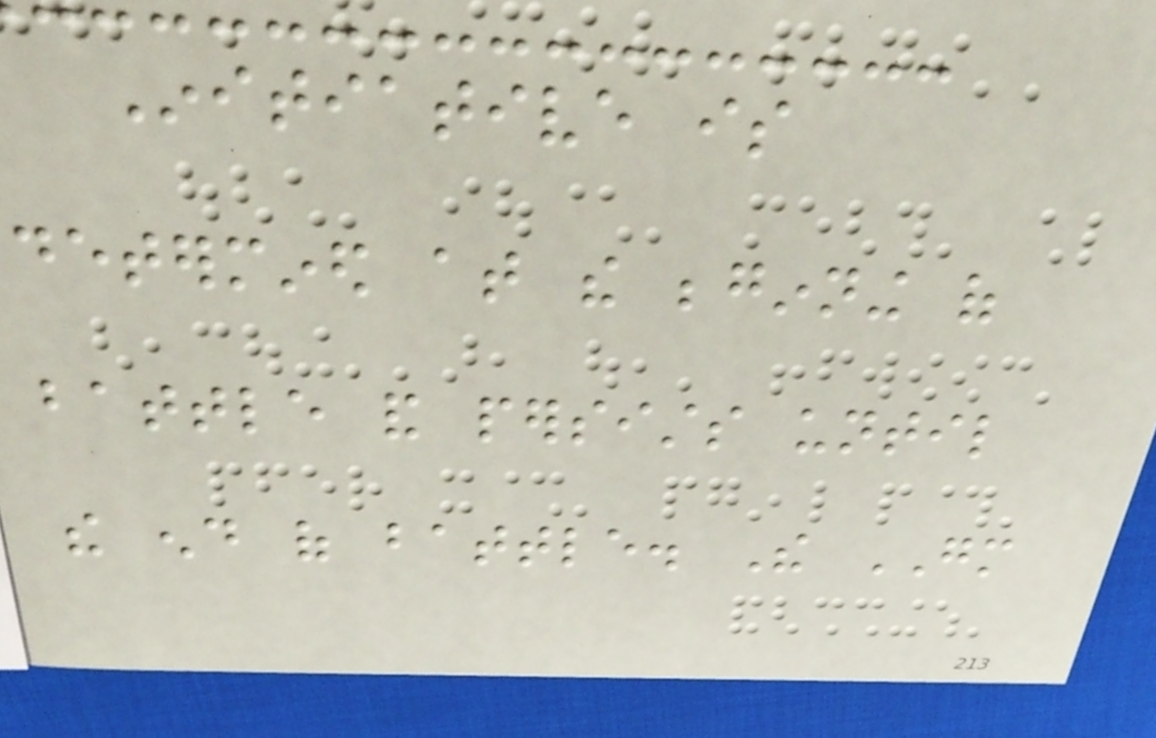Initiative is
determined at the beginning of
battle and persists until
the end of battle. The GM
